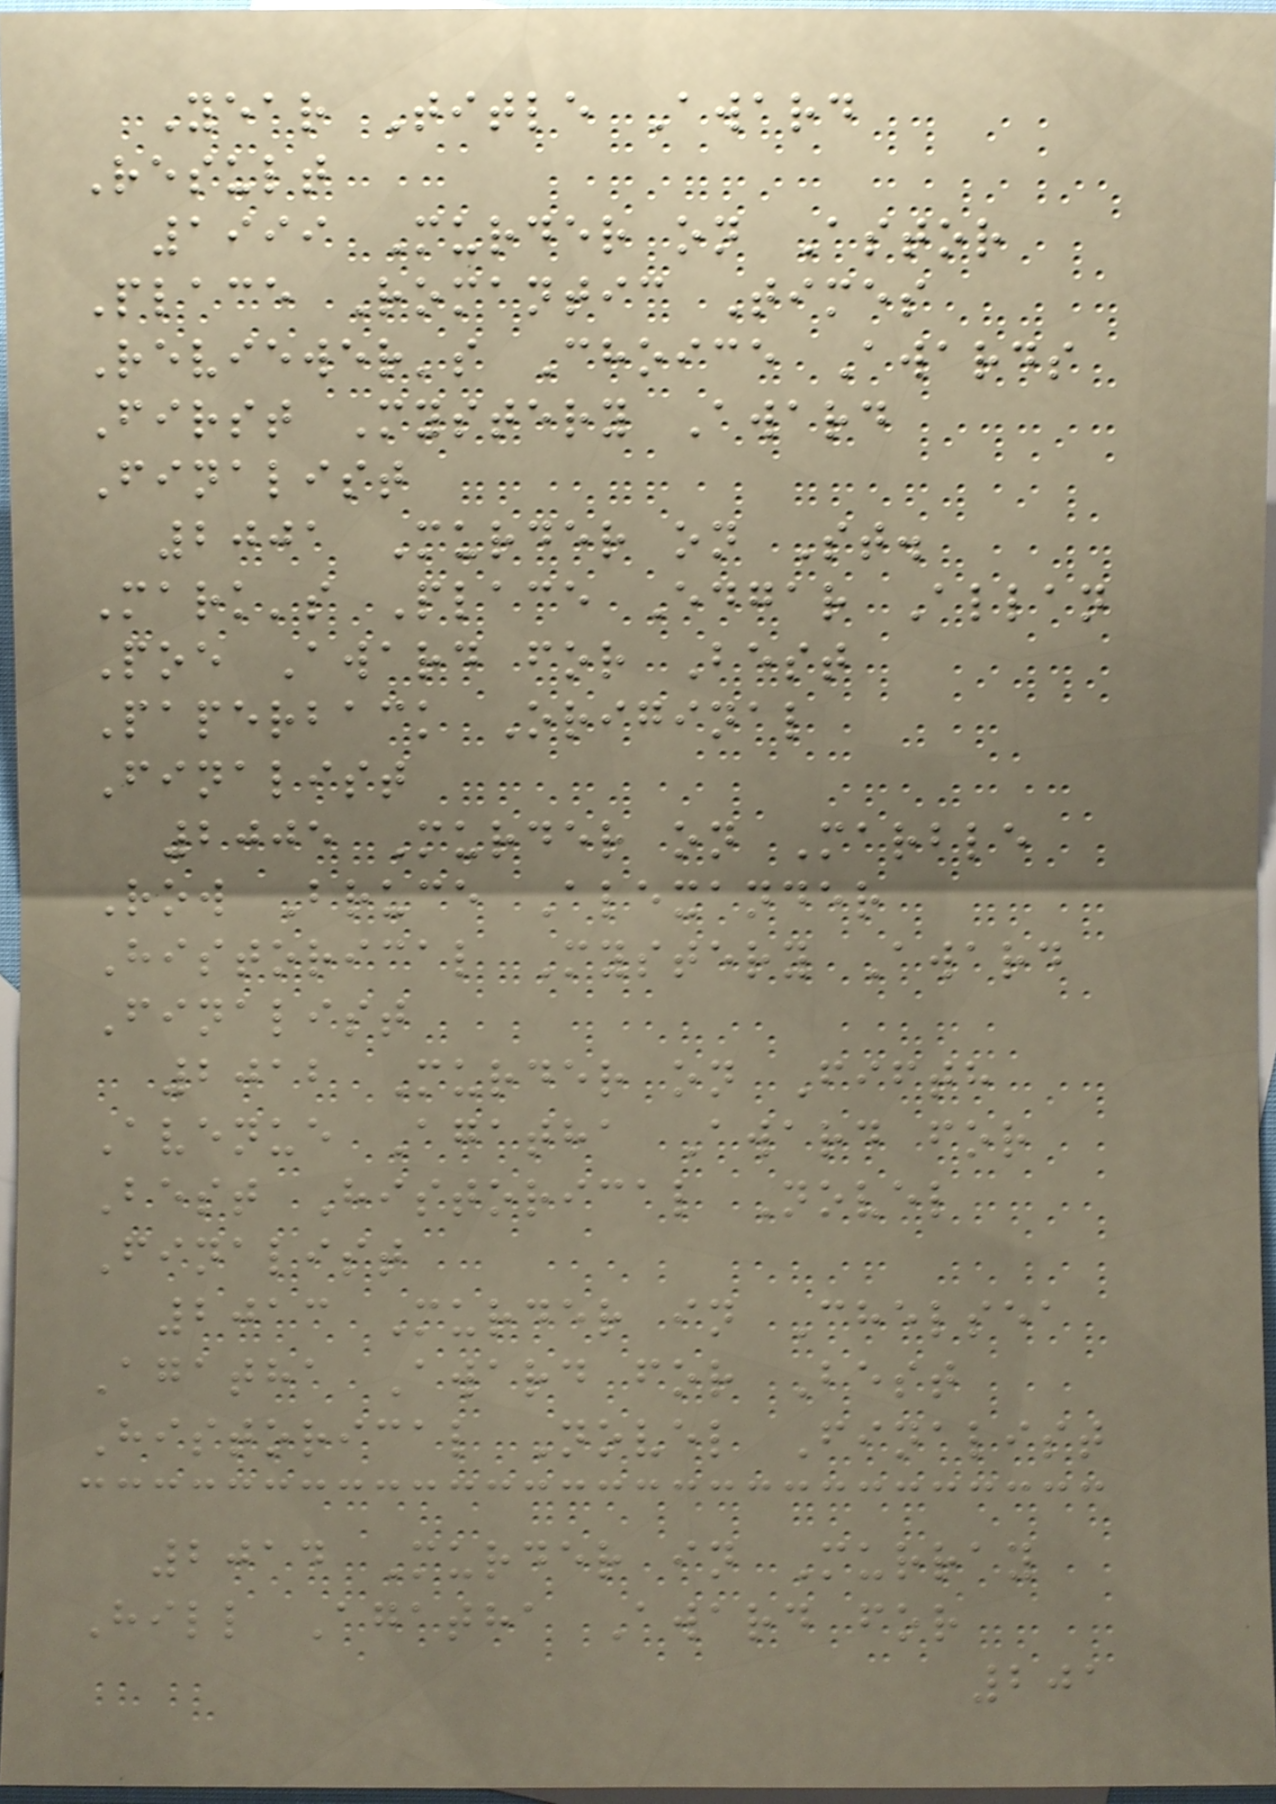Year Title Award
Result
1999 Murder on Astor
Place Romantic Times
Reviewer's Choice Awards
First Mystery Award
Finalist
2001 Murder on St.
Mark's Place Edgar Allan
Poe Award for Best
Paperback Original
Finalist
2005 Murder on Marble
Row Bruce Alexander
Historical Mystery Award
Finalist
2012 Murder on Fifth
Avenue Agatha Award for
Best Historical Novel
Finalist
2013 Murder in Chelsea
Agatha Award for Best
Historical Novel Finalist
2014 Murder in Murray
Hill Agatha Award for
201
